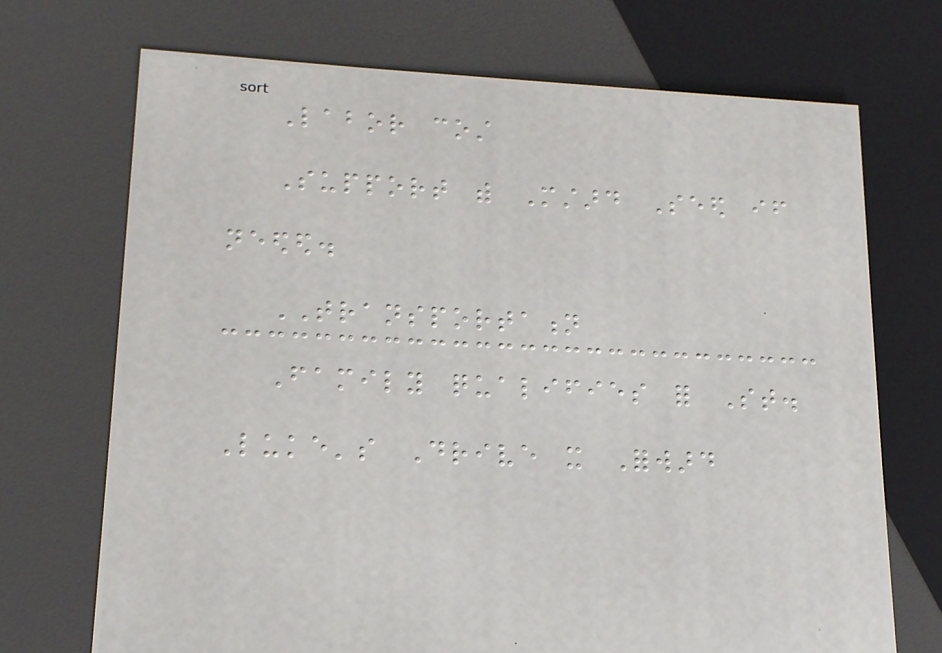Labor cost
Support with Mustard Seed if
needed.
TRANSPORTATION
Family qualifies for St.
Luke's Drive it Forward
